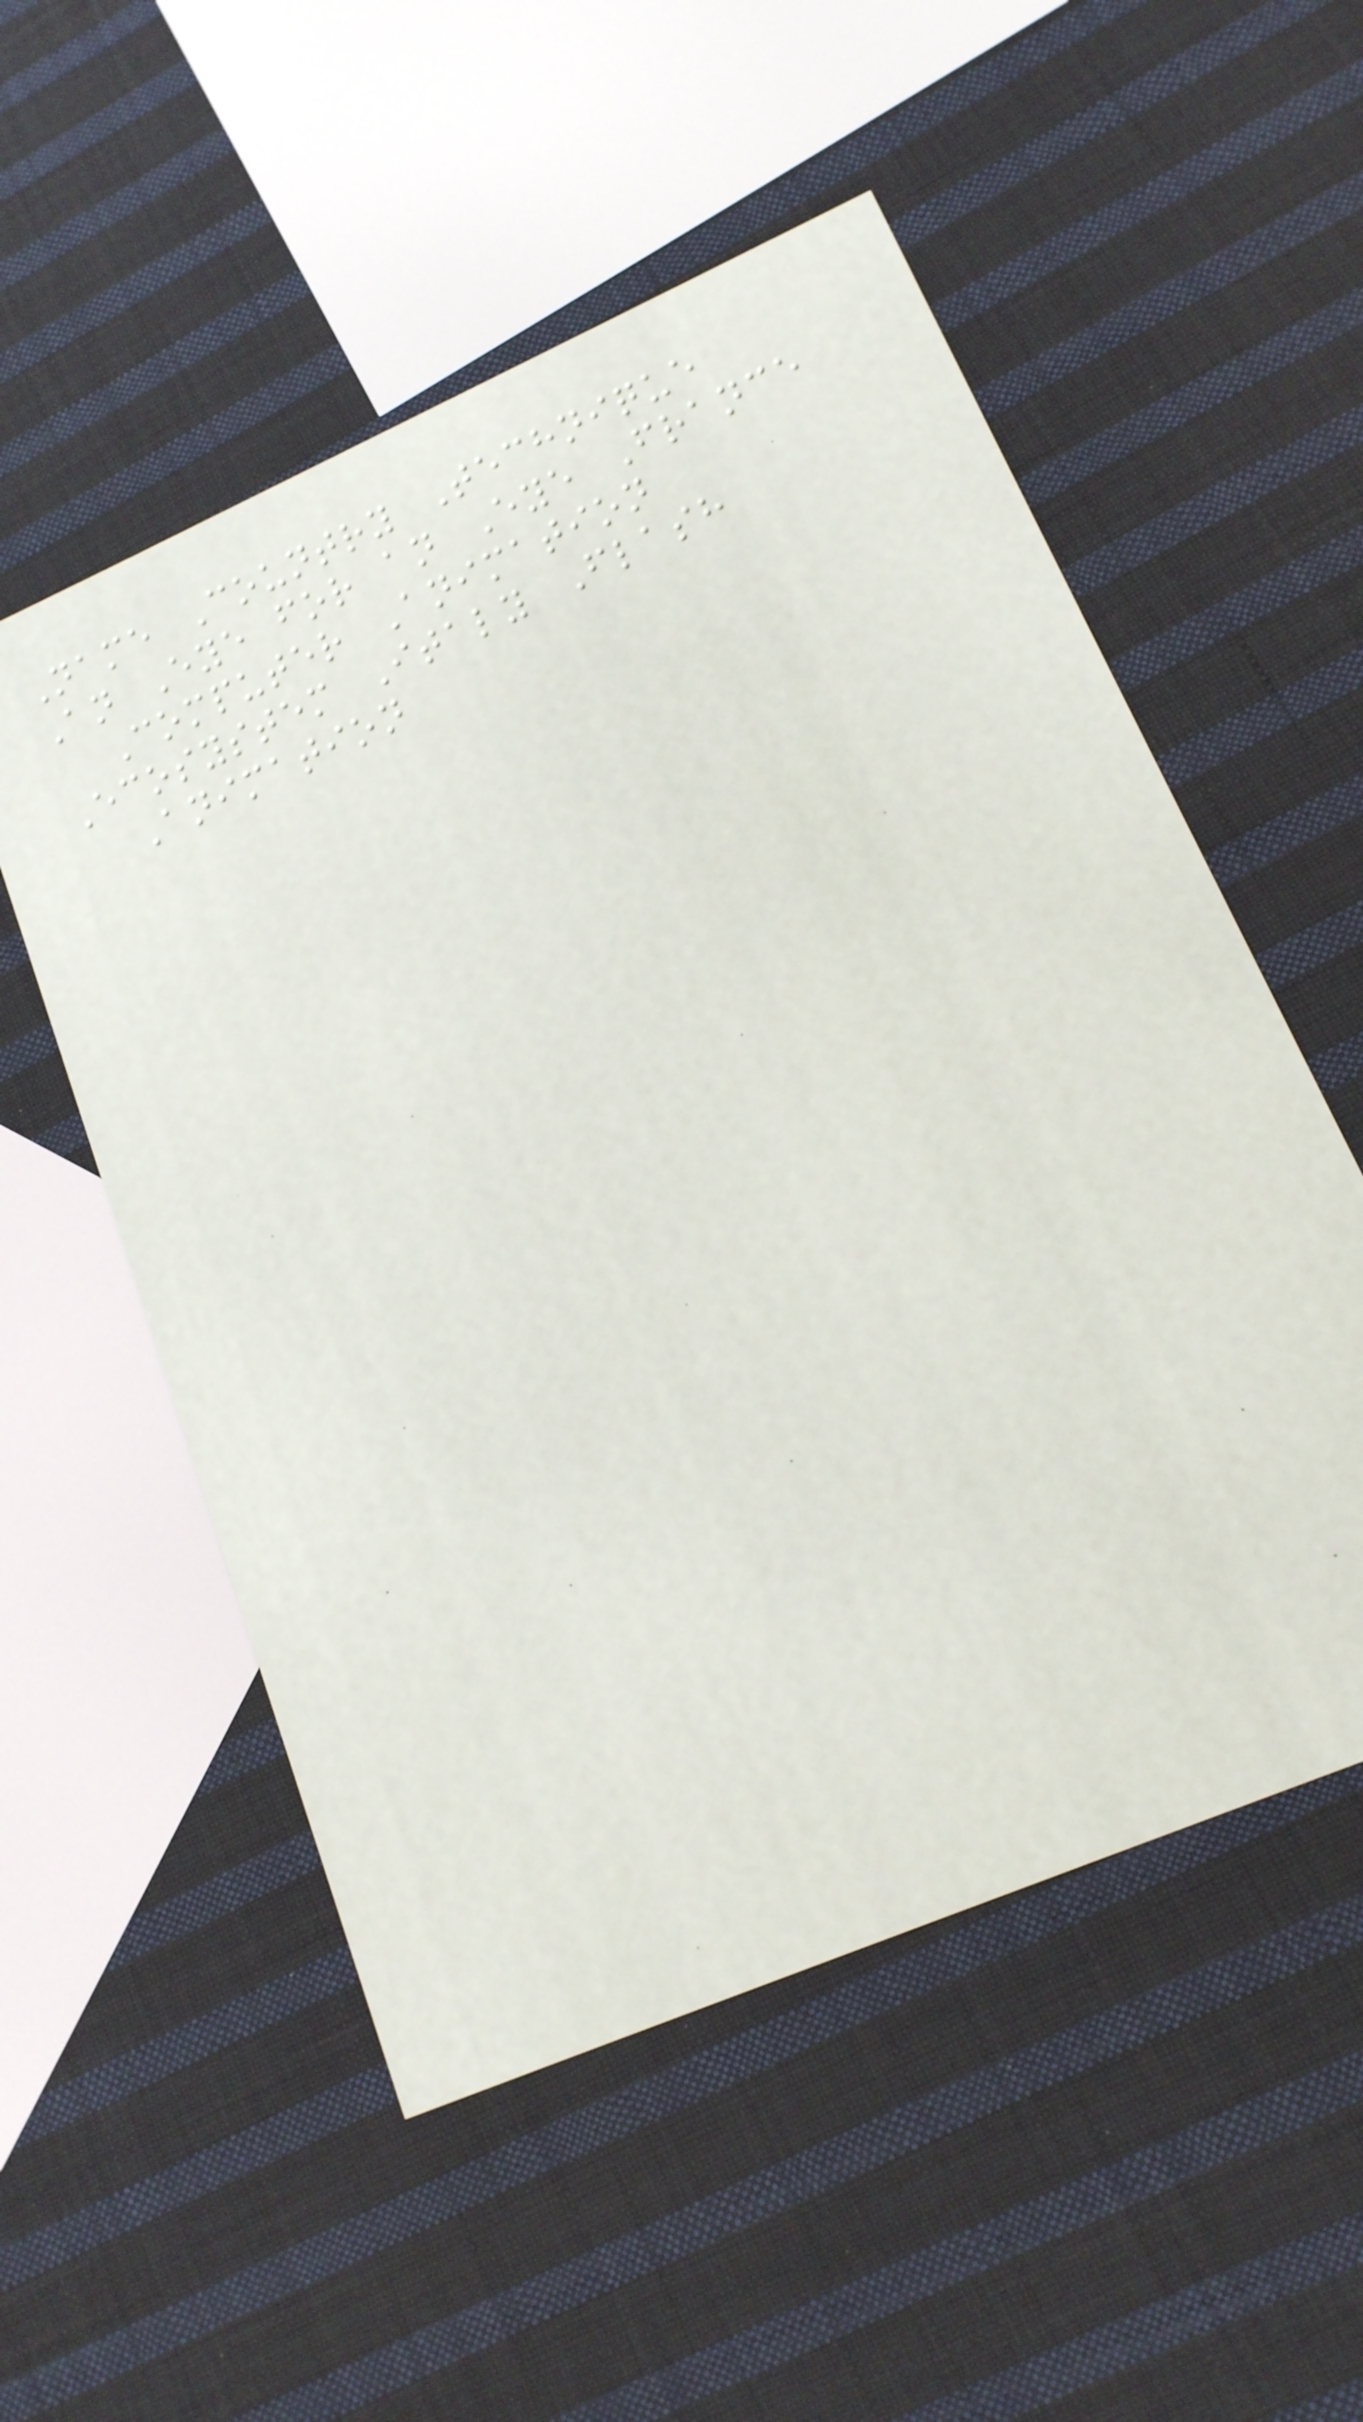Name Country Technique
An Eye for an Eye France
Computer Animation
Ecosystem Italy Flash
Animation
